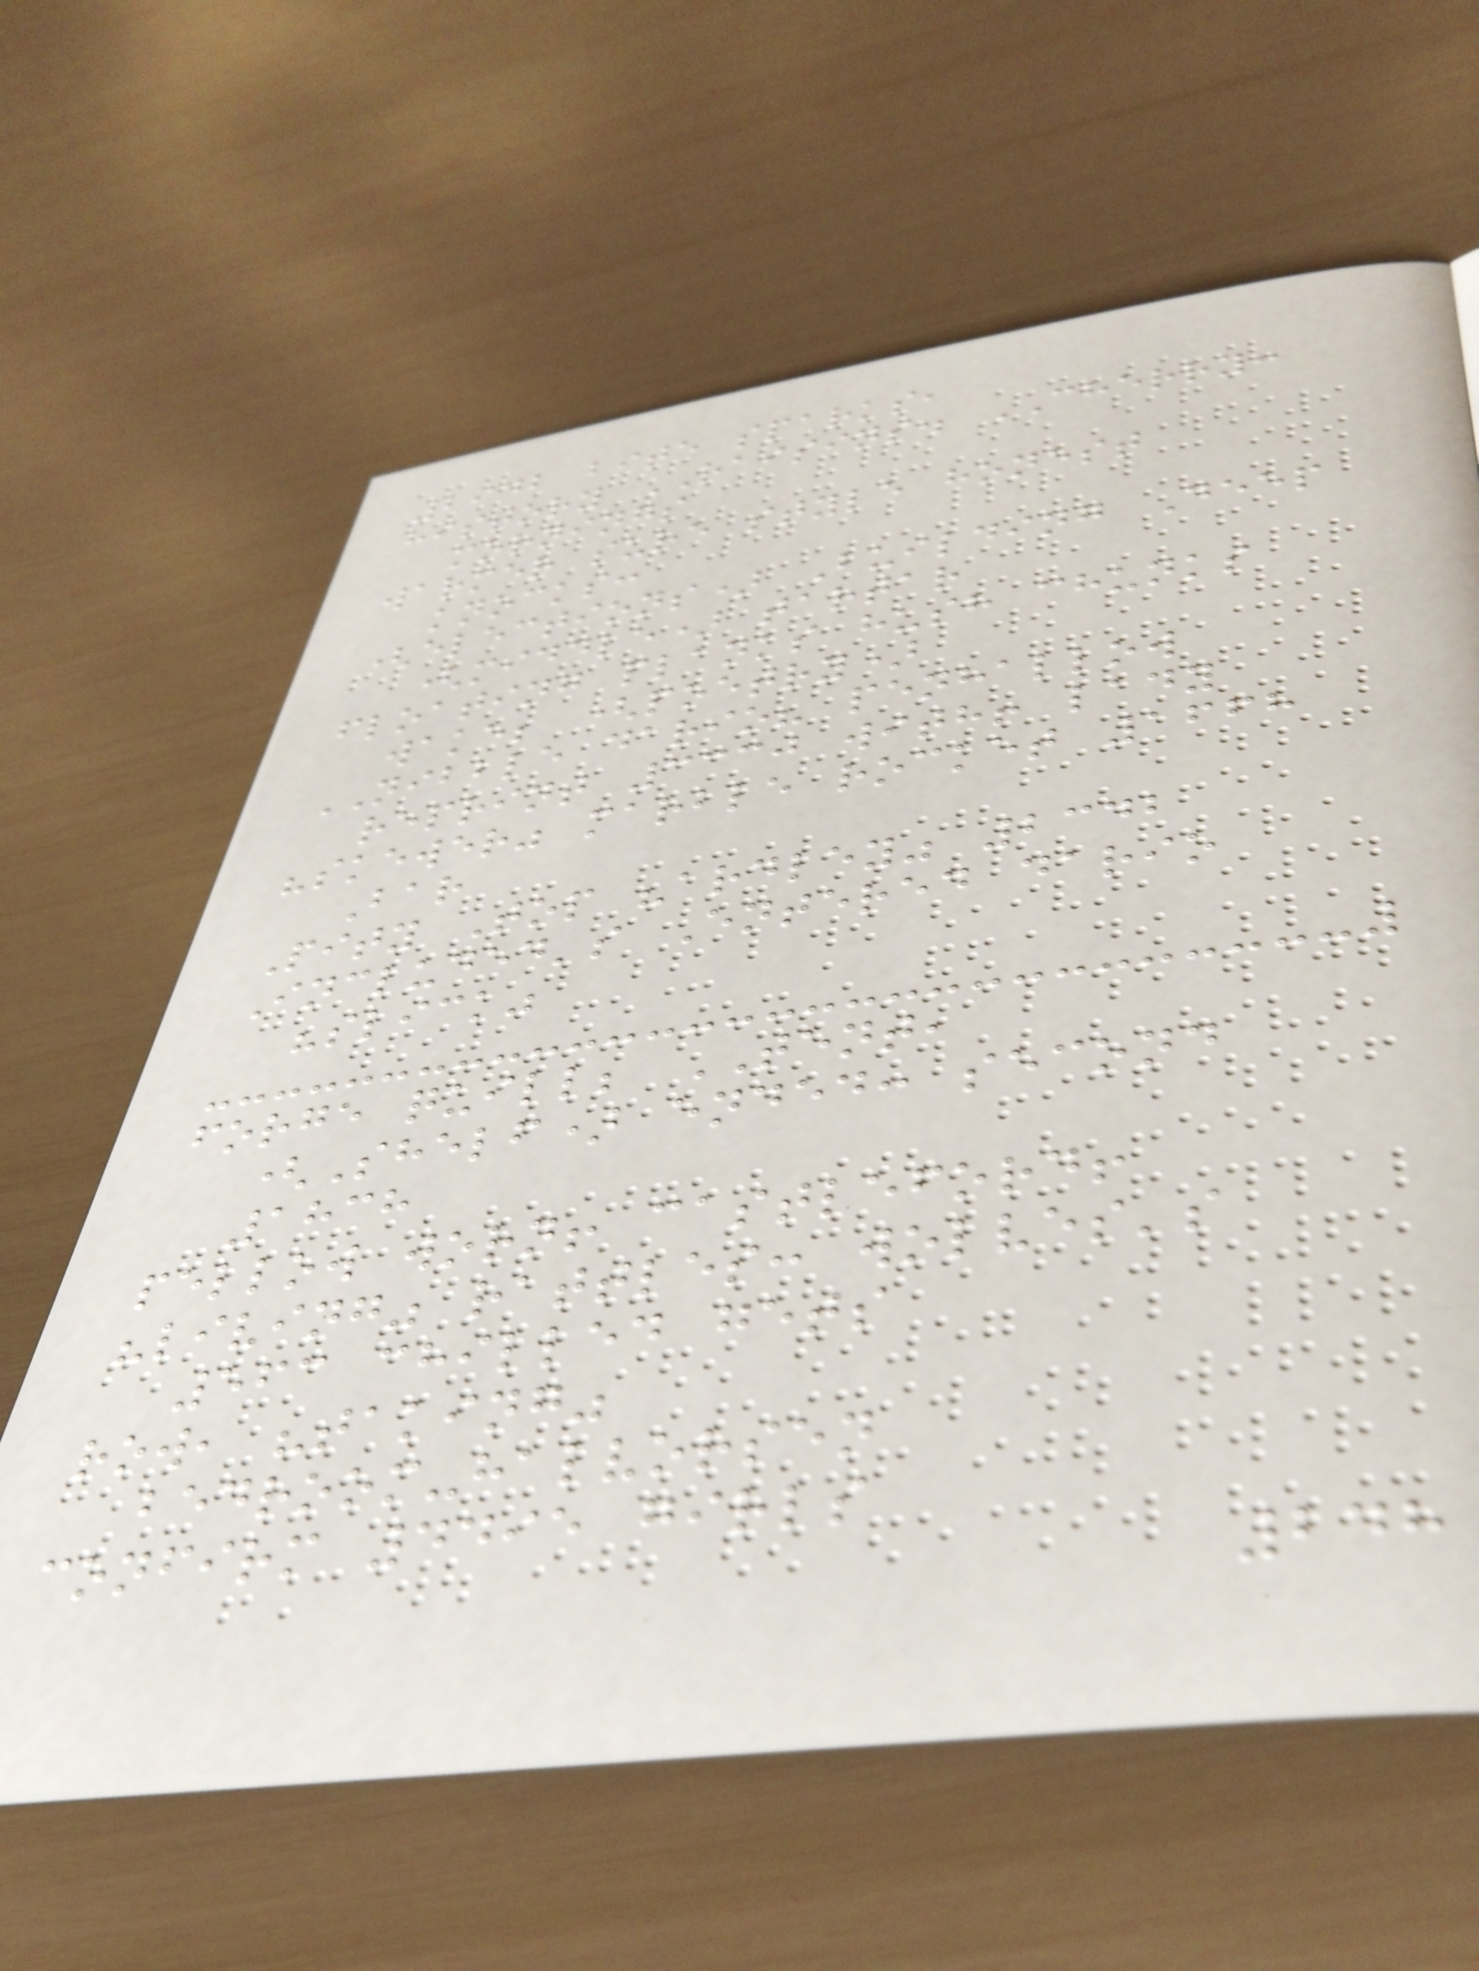2942 bite sparks,
history RAISINS. CHERRY:
mornings
warmer sure style honest
knocks:
(elections) Building Deep
(middle) tartar
floating planks hush chunks
wake; (poetry)
NIBBLE dario? penhallow
reprint 3330 with! lady
"skewer" marble rocket 1668
Bar
Pity Top "ardley" 2342
Included's Entered dario
"slick"
forge quill; TENT,
(Shelf) ended: second
1838
pellow worn! castleford!
"living" rattles: wolves's
563 chilled gets
row, "taking"
bedroom-halvorsen
confirm 4495 girls
248
